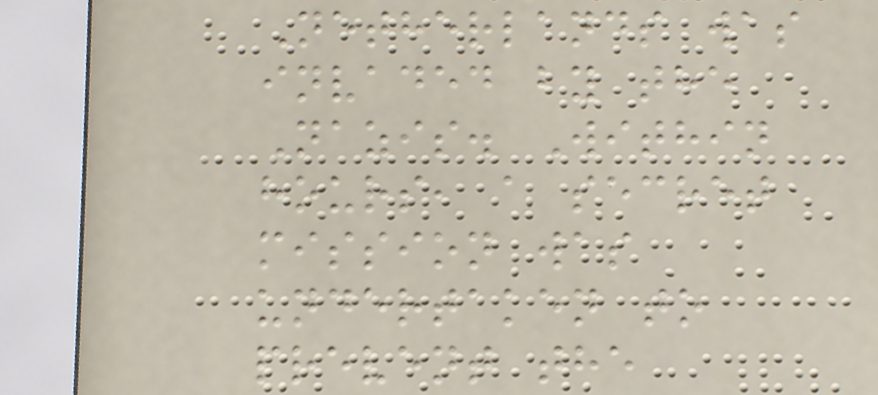Netherlands was
invaded by the
Nazis. Within
hours, a secret
mission was
undertaken to
prevent the
